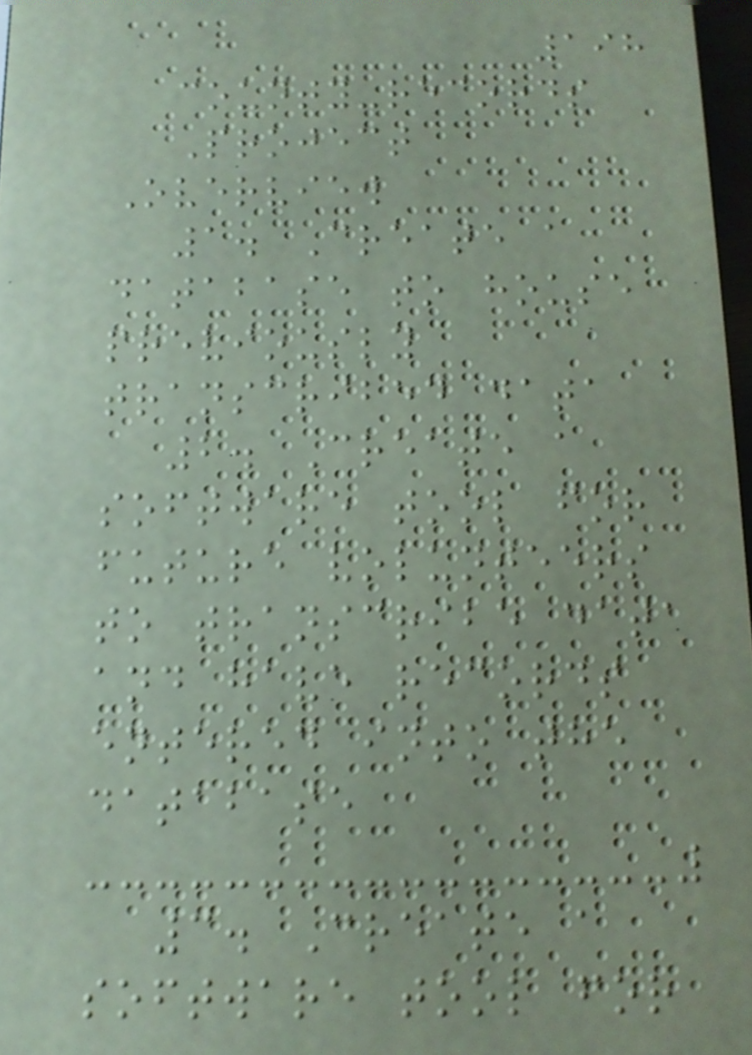198
county-records
Project
Overview
1. Create a
database to house
previously
transcribed data
2. Create a
software tool for
future volunteers
to transcribe data
and have records
entered into the
database
3. Create a
software tool for
